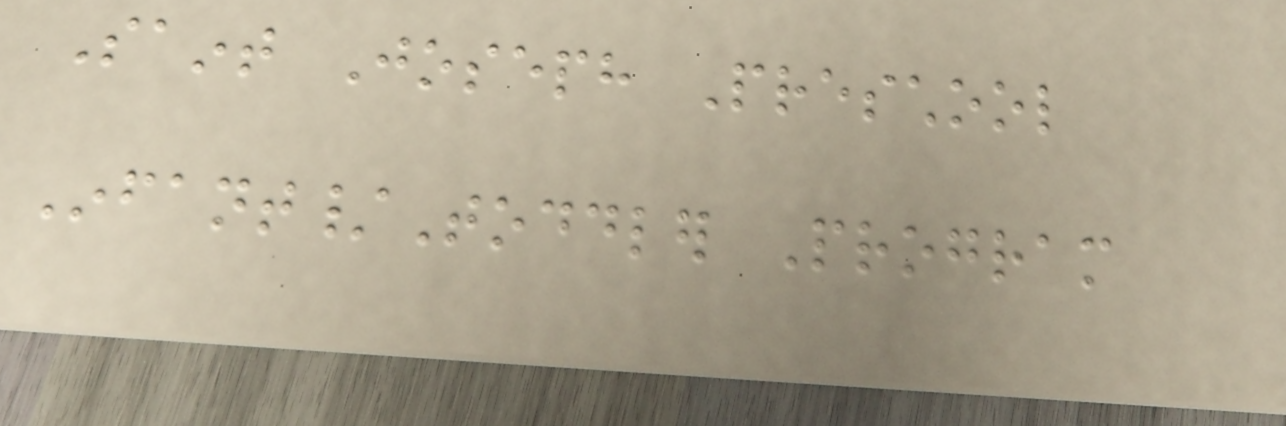Saint Joseph Preschool
Infant/Toddler Program
